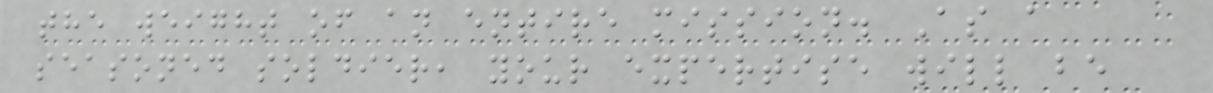the weight of an entire mission. As a
seasoned soldier, your expertise will be
